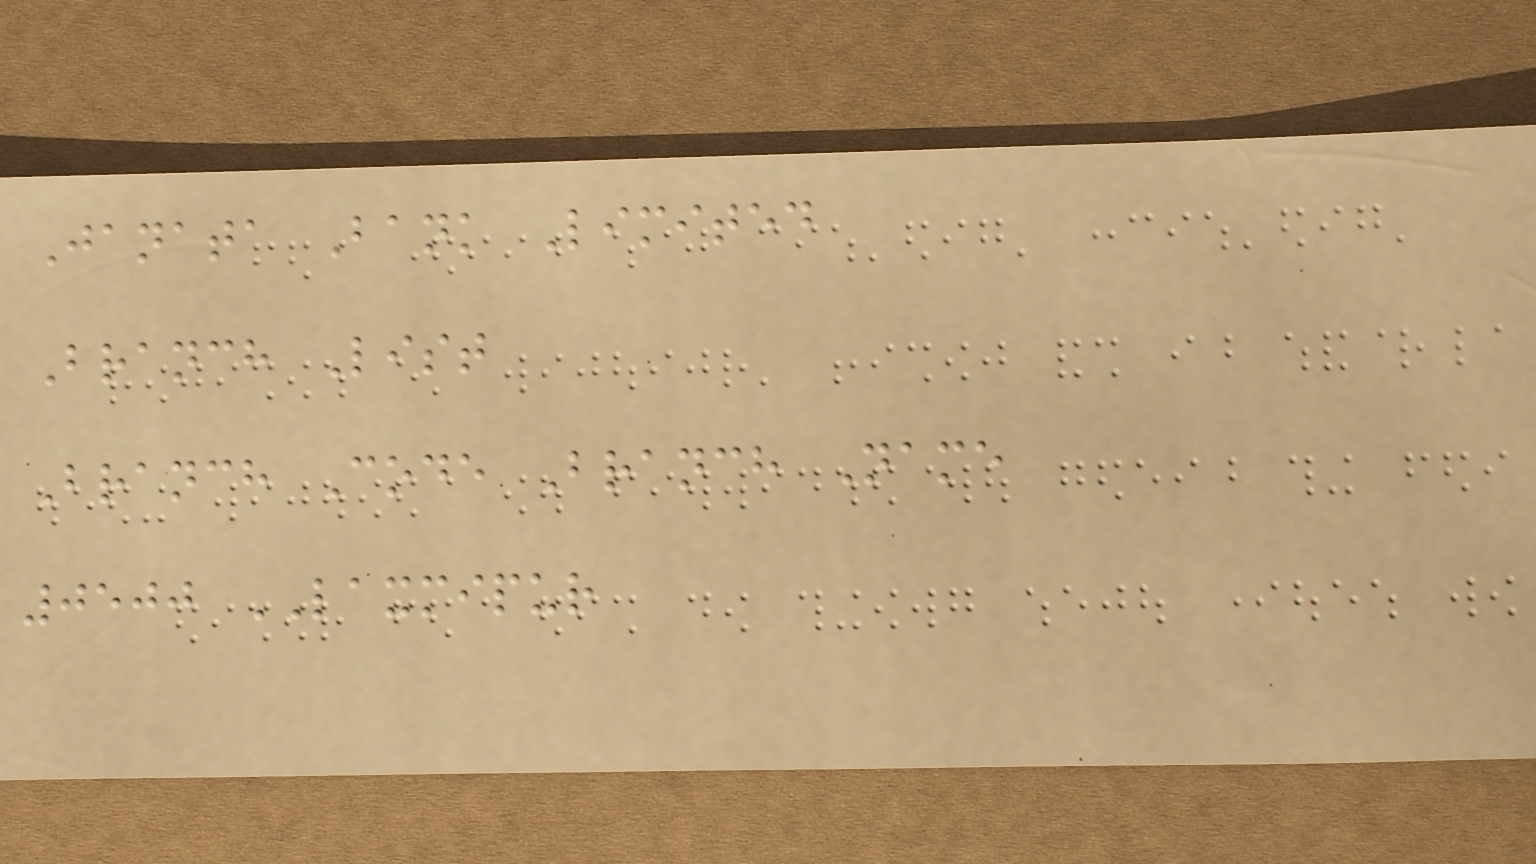Janata Bank Limited
Branch List
Branch Code Branch Name
0500 LAXMIPUR
